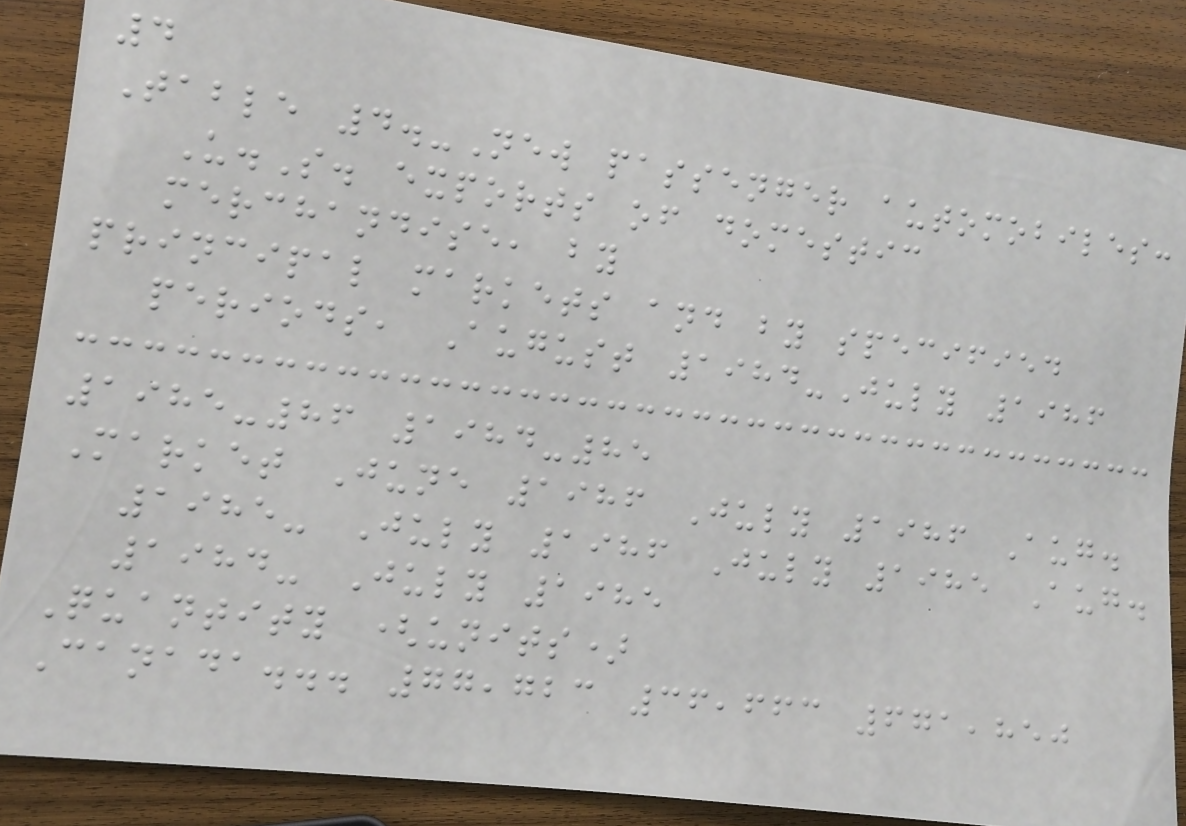4
Table 4.-New passenger automobiles:
U.S. exports of domestic
merchandise, by
principal markets and by specified
periods, August 1984-July 1986
1985-86 1984-85
Market June 1986 July 1986 Aug.
1985- July 1986 July 1985 Aug.
1984- July 1985
Quantity (units)
Canada... 77,723 36,663 671,850
